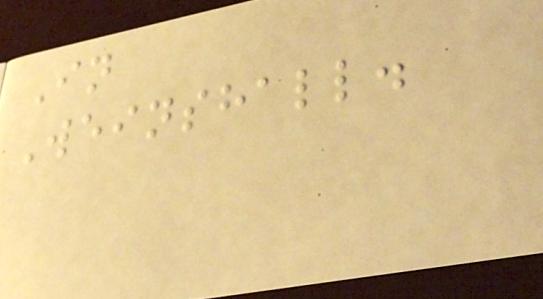In
Weinshall.
